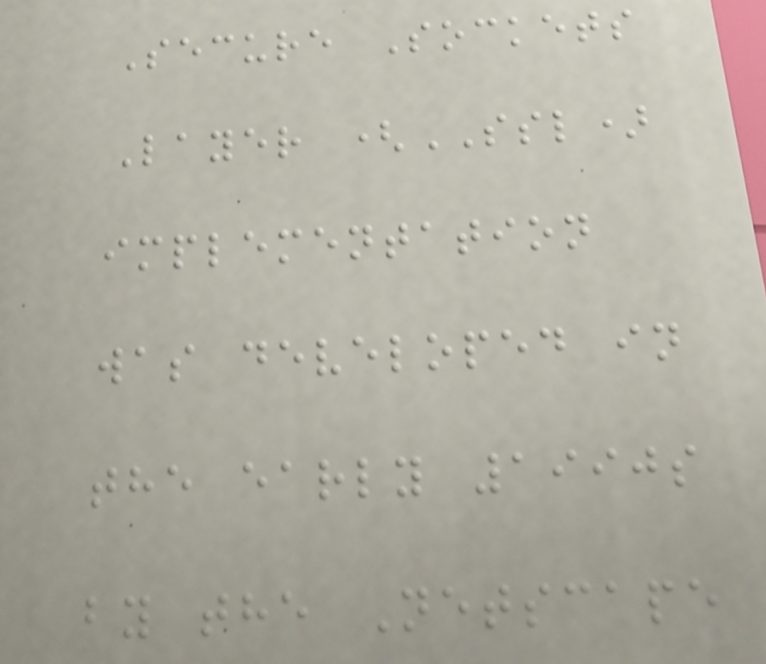Secure Sockets
Layer (SSL)
implementation
was developed in
the early 1990s
by the Netscape
